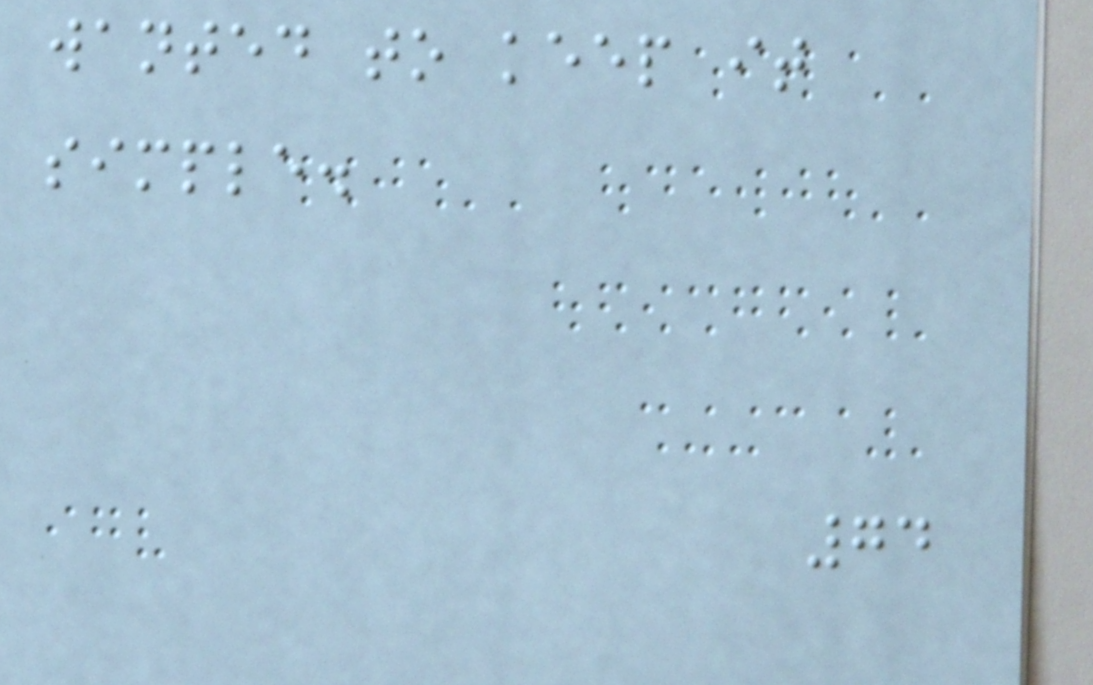wanted to keep it
simple.
74
